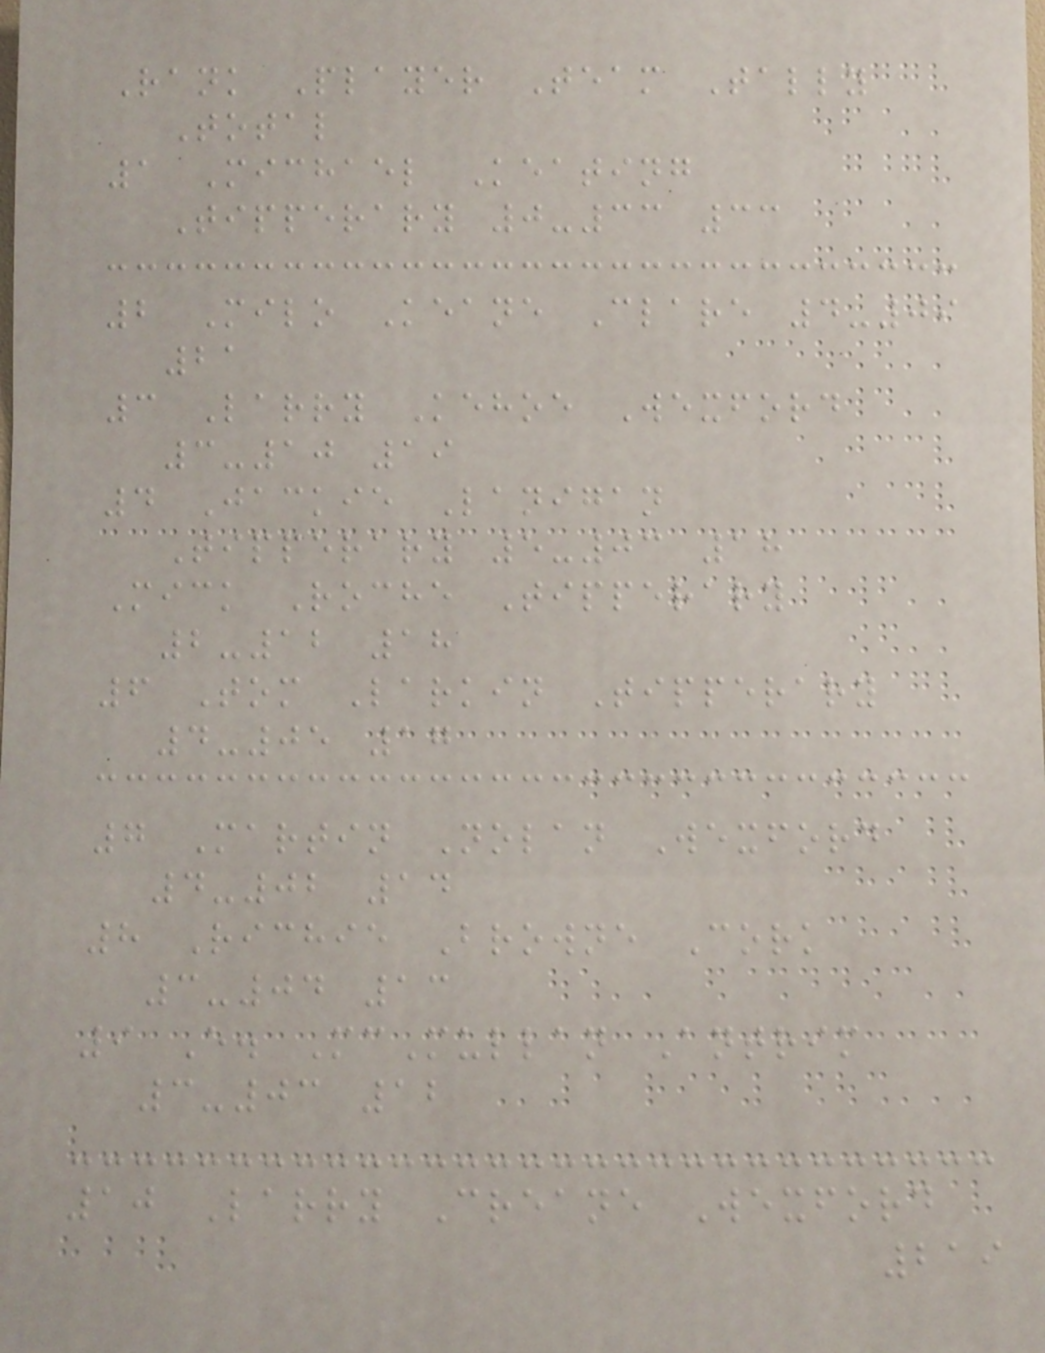Rank Player Team Tally
Total
1 Michael Keating
Tipperary 0-33 33
2 Milo Keane Clare 4-09
21
3 Larry Kehoe Wexford
3-10 19
4 Jackie Lanigan
Tipperary 5-03 18
Mick Roche Tipperary
2-12 18
6 Tom Larkin Tipperary
4-05 17
7 Martin Nolan Wexford
4-02 14
8 Richie Browne Cork
3-04 13
9 E. McMullan Antrim
3-03 12
10 Larry Creane Wexford
219
